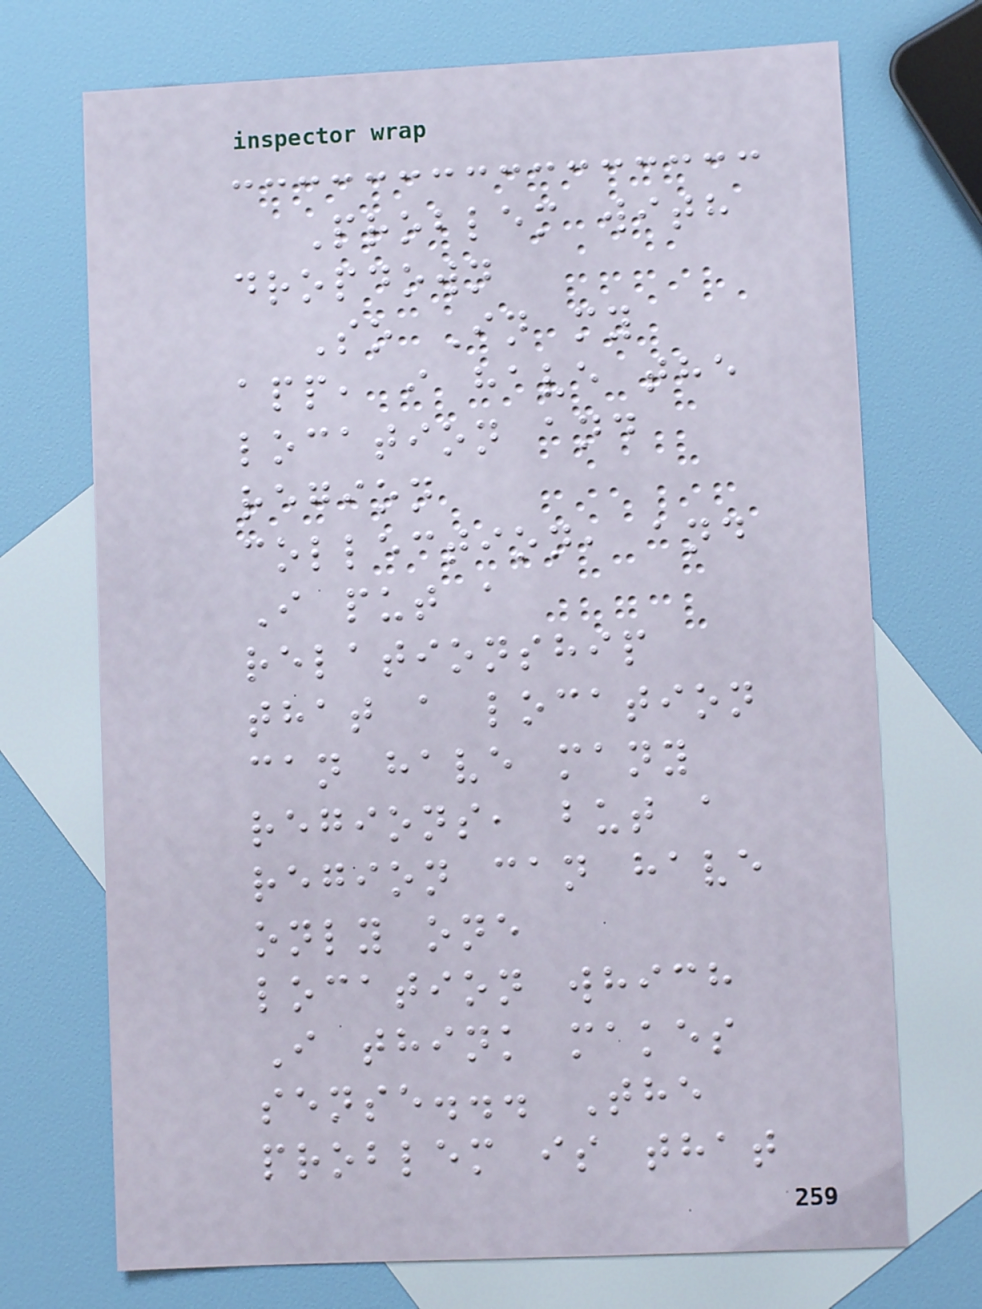Problem with
dropdown
So In my
app, i have the
location and
region
collection, and
I put a
relationship
that a location
can have many
regions, but a
region can have
only one
location which
I think makes
sense... The
problem is that
